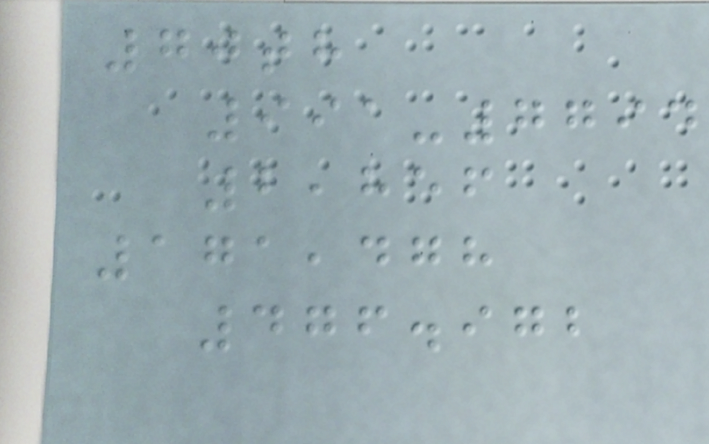70th
991-7794
2,856
171,478
476.972
